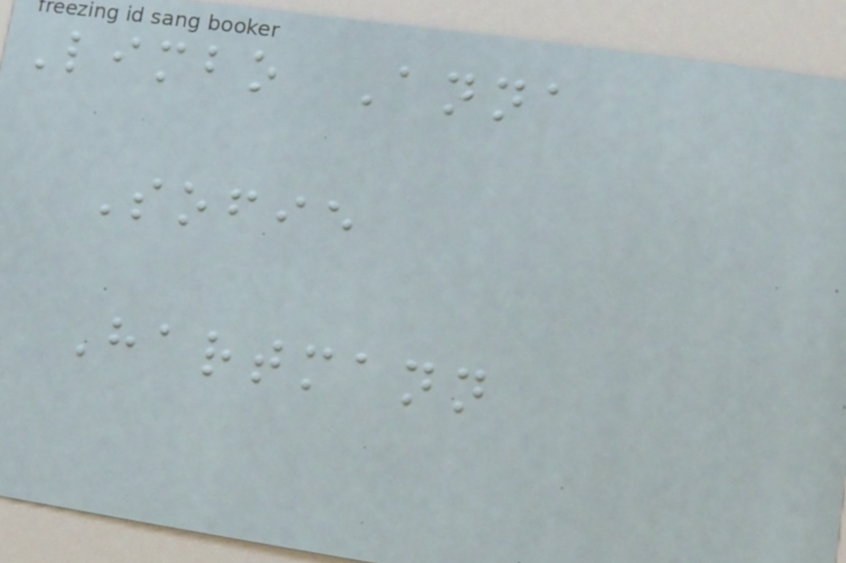Limbo Anna
Sofie
Hartmann
